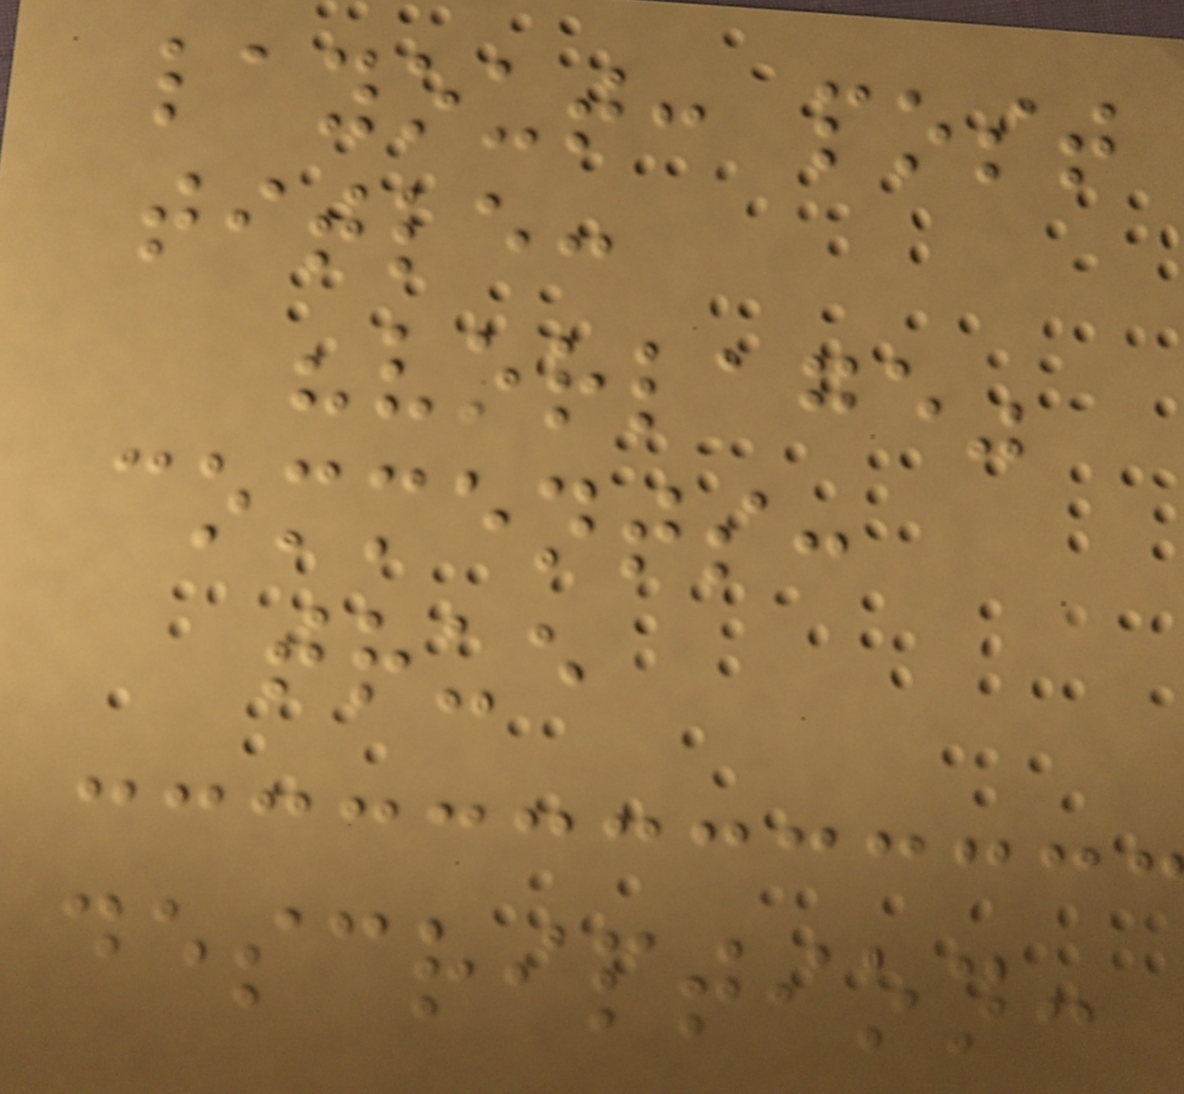layout: post
title:
"vorlage"
comments:
true
description:
